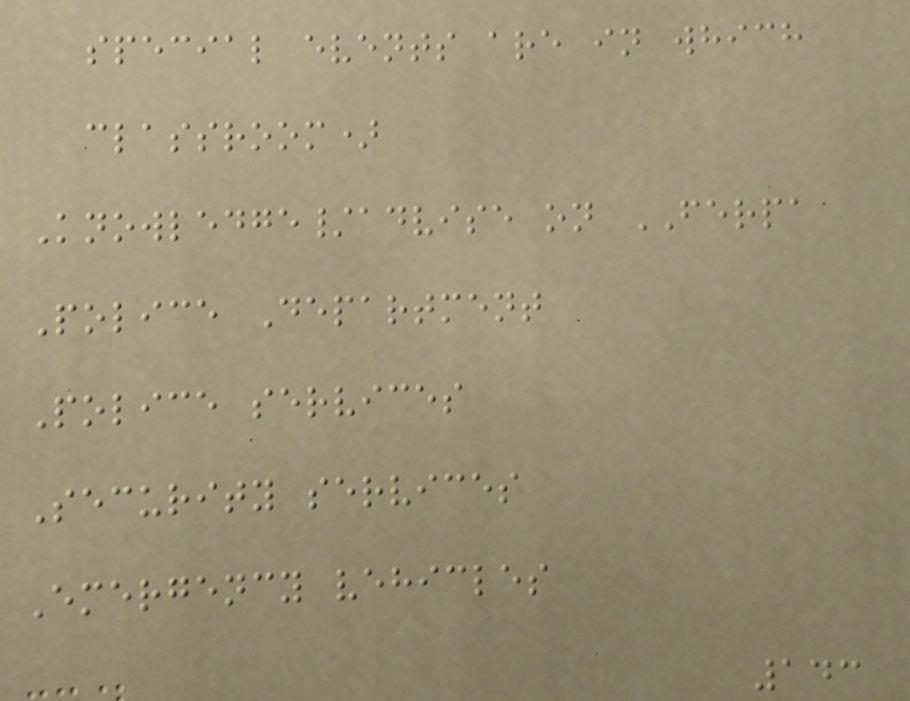special events are in which
classroom)
Knowledge/advise on FERPA
Police Department
Police services
Security services
Emergency vehicles
143
